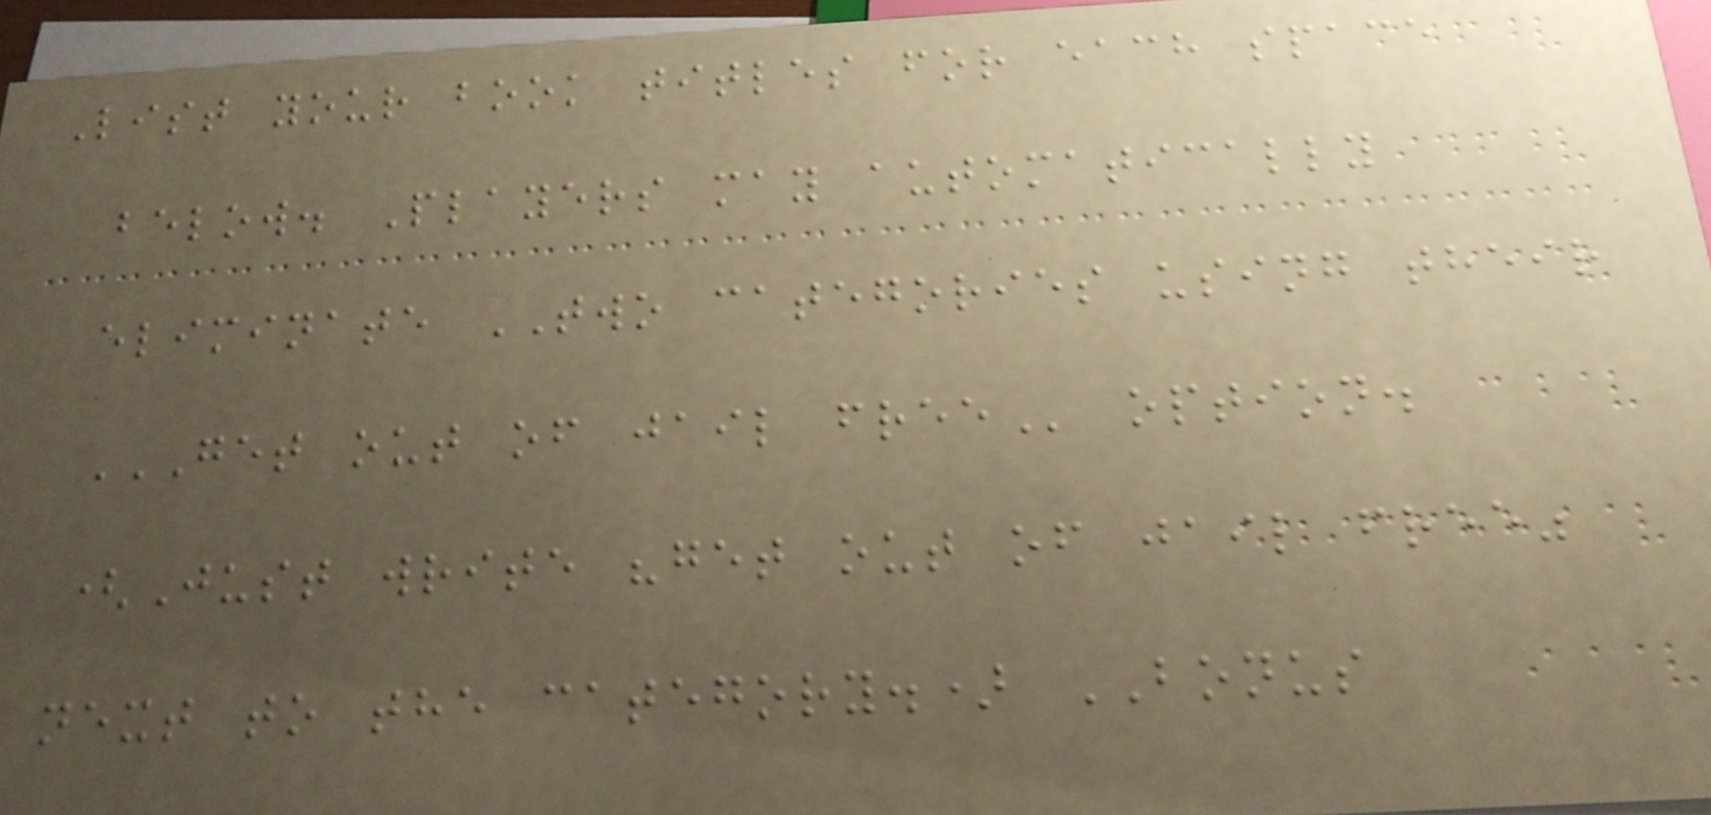List your book titles for each space
below. Players may automatically
eliminate TWO categories using their
GET OUT OF JAIL FREE option.
(Just write "get out of jail free"
next to the category.) BONUS
